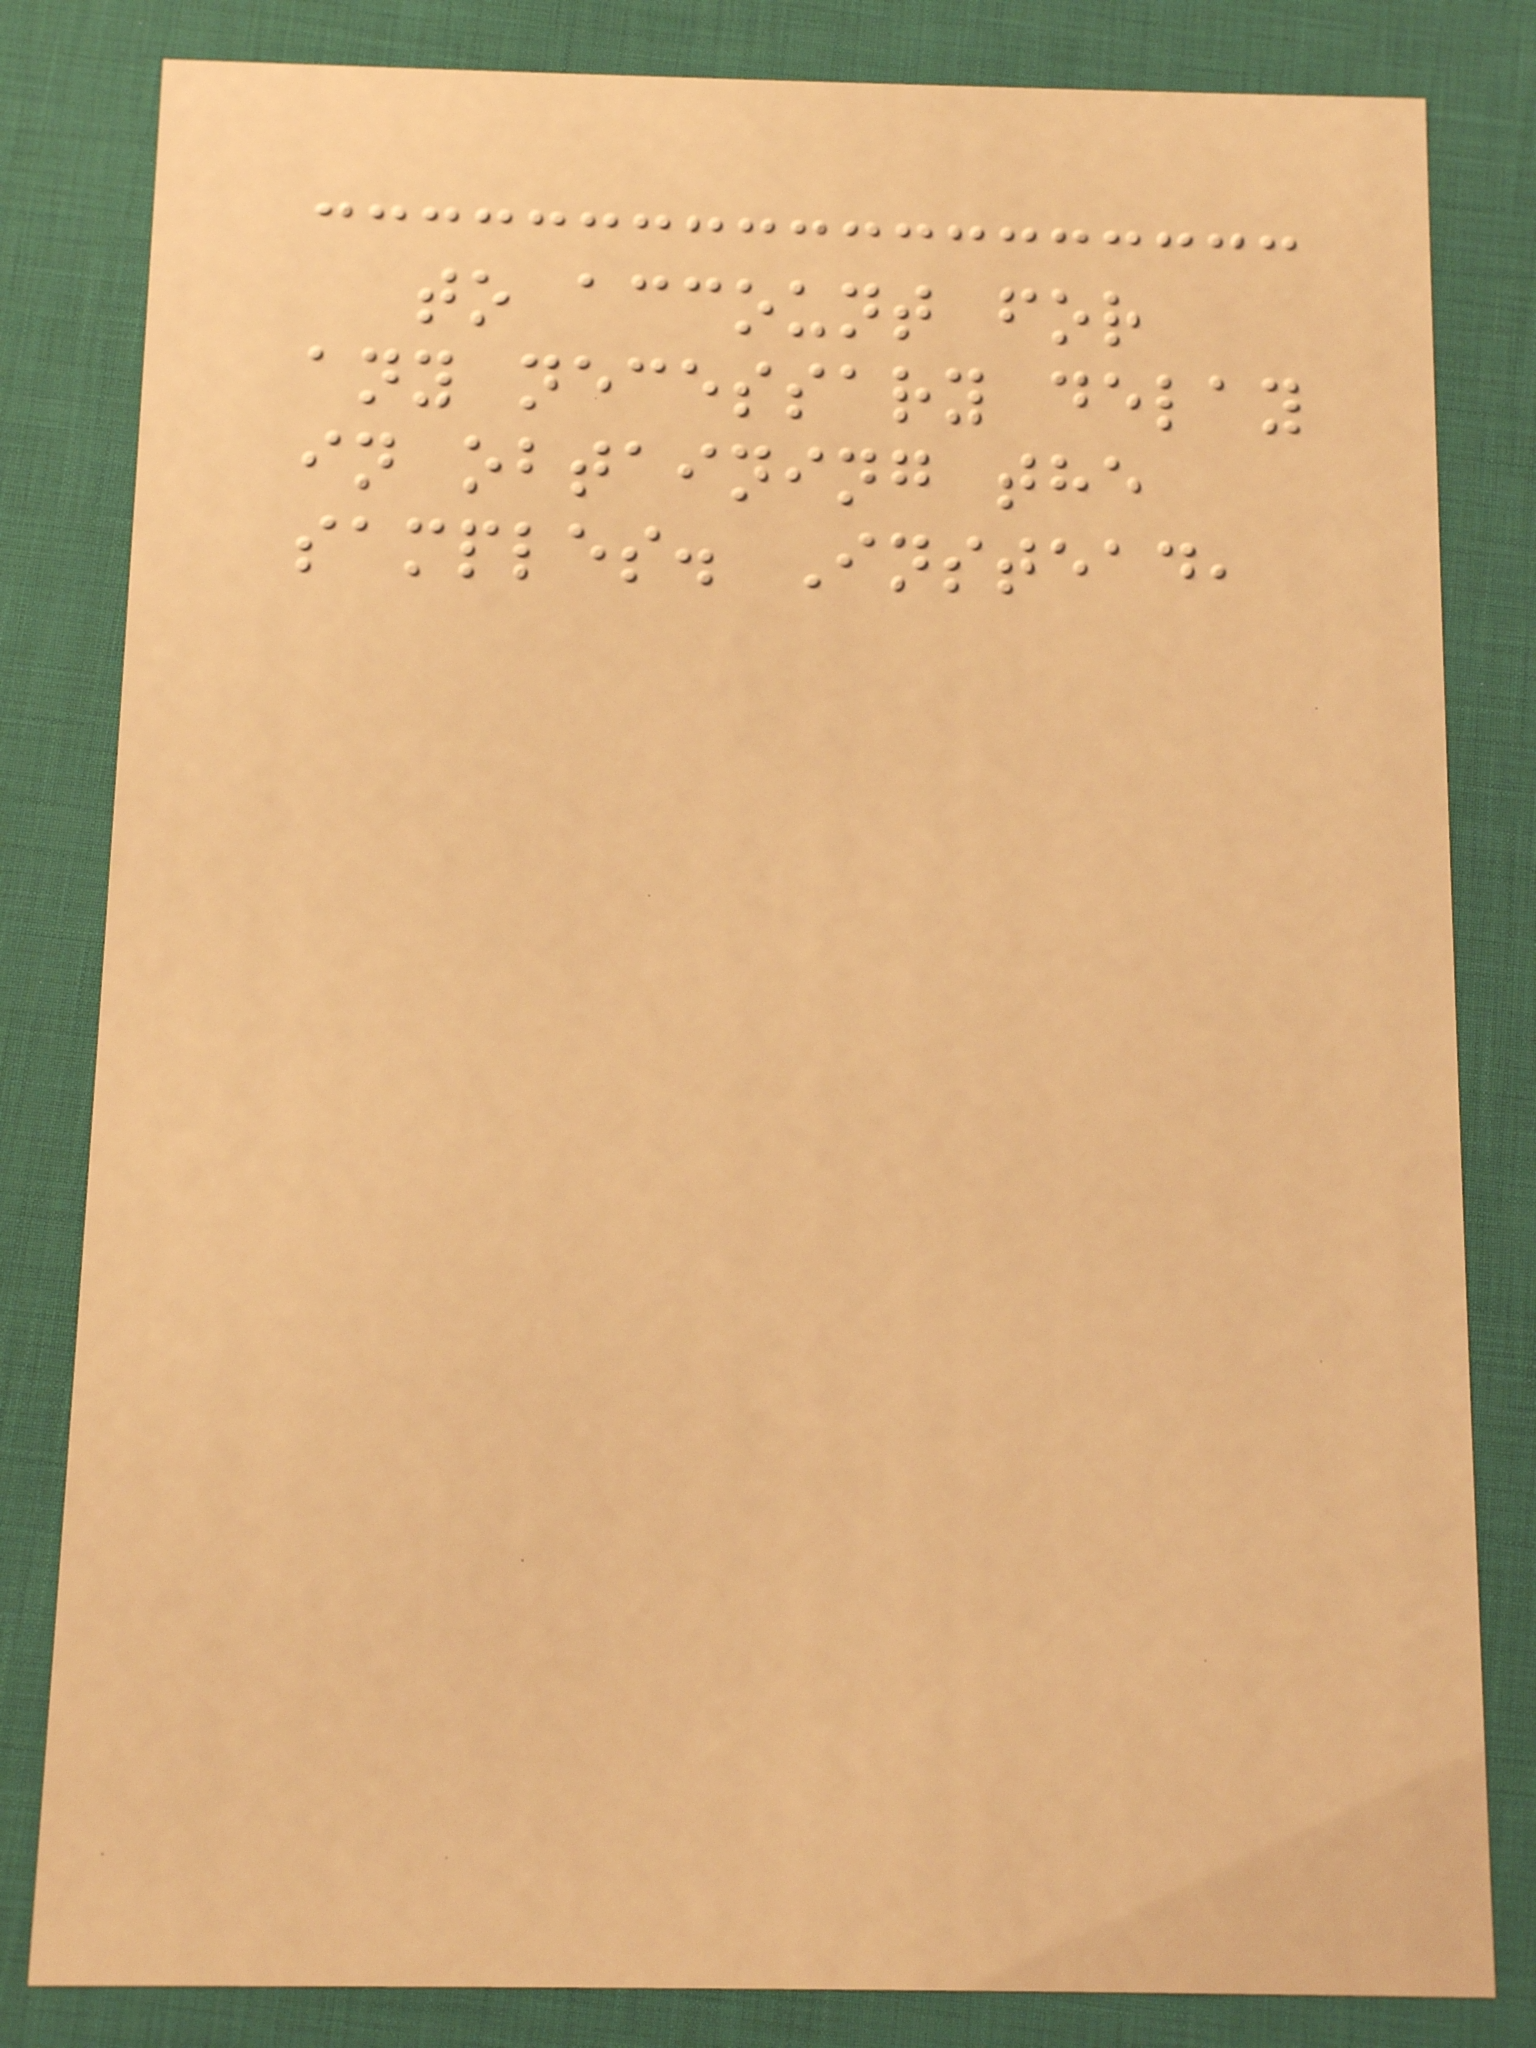to account for
any necessary delay
in obtaining the
samples. Instead,
